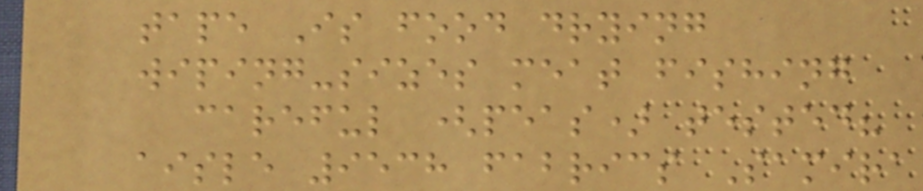tape Is food drying
wiping-sizes meat fishing
careful (peas) tested?
aisle 9538 fabrics Samira
